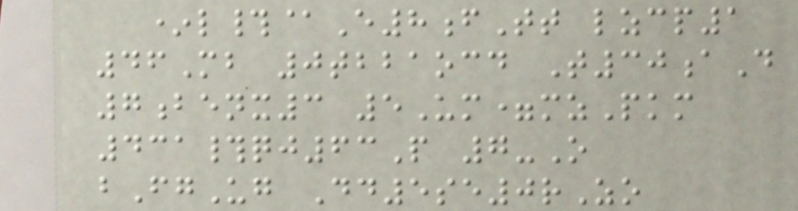*l#@E8fTt lzcp1
46Mb 0tbbaocd T30aD
7benx3 5Um=mzPkm
431#qj63P 7-O
bFgUg Dd5se0rZo
